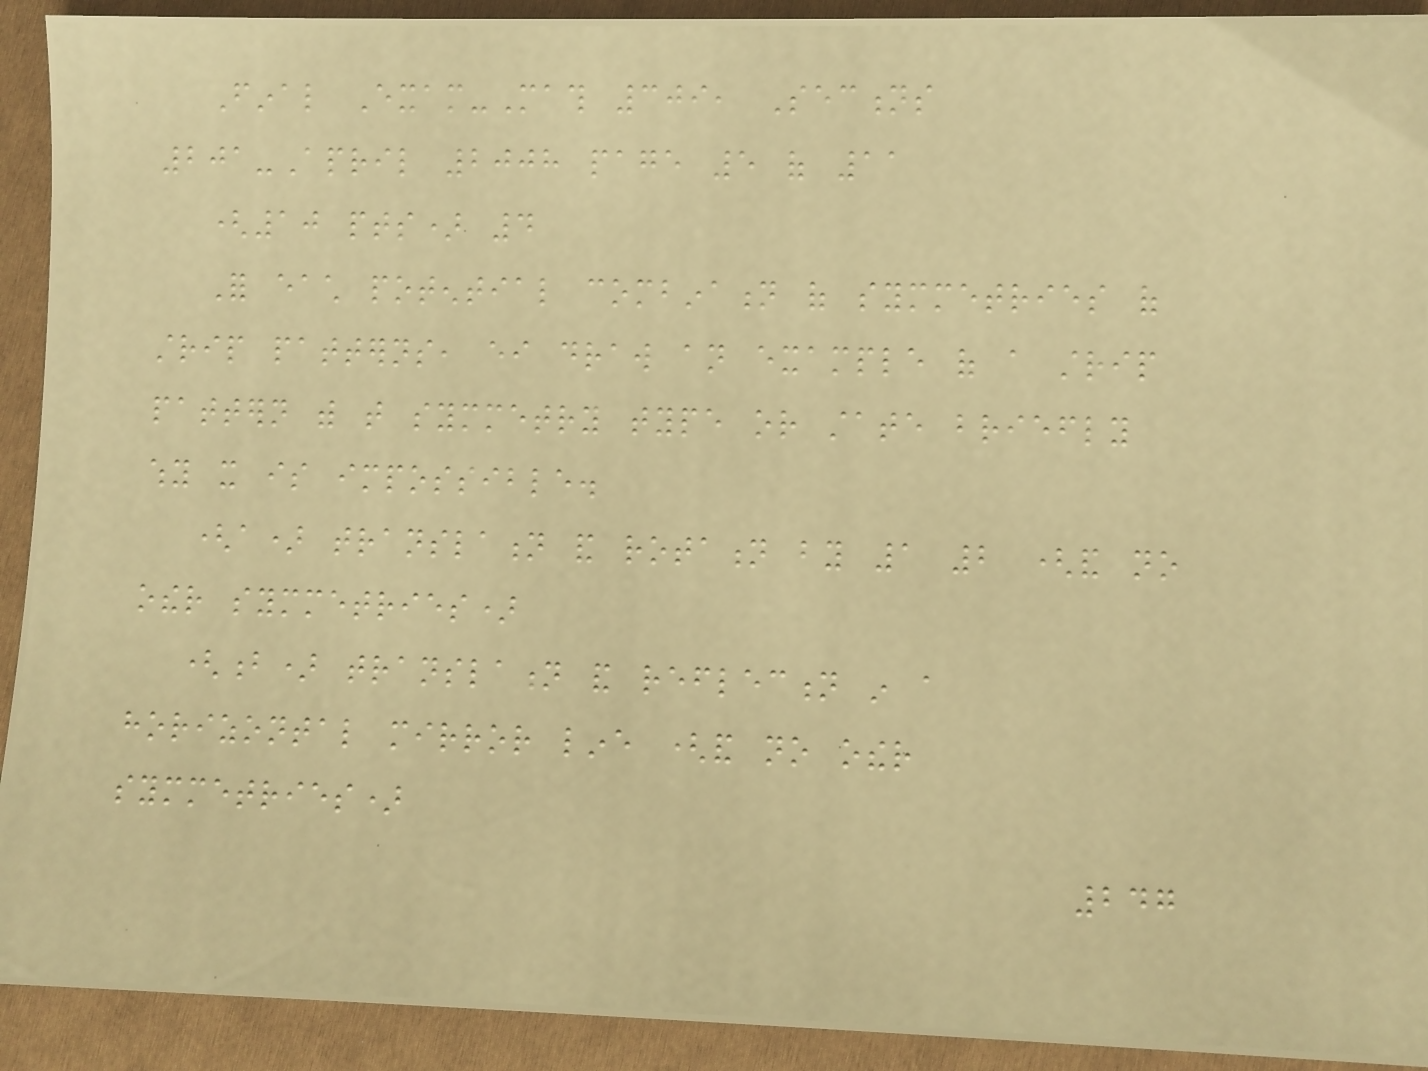Final Exam-Math 309, Sections
201-April 2008 page 5 of 11
(10 pts) 4
For each potential combination of symmetries of
strip patterns, either draw an example of a strip
pattern with that symmetry type or state briefly
why it is impossible.
(a) translation and rotation by 1 2 (and no
other symmetries)
(b) translation and reflection in a
horizontal mirror line (and no other
symmetries)
247
